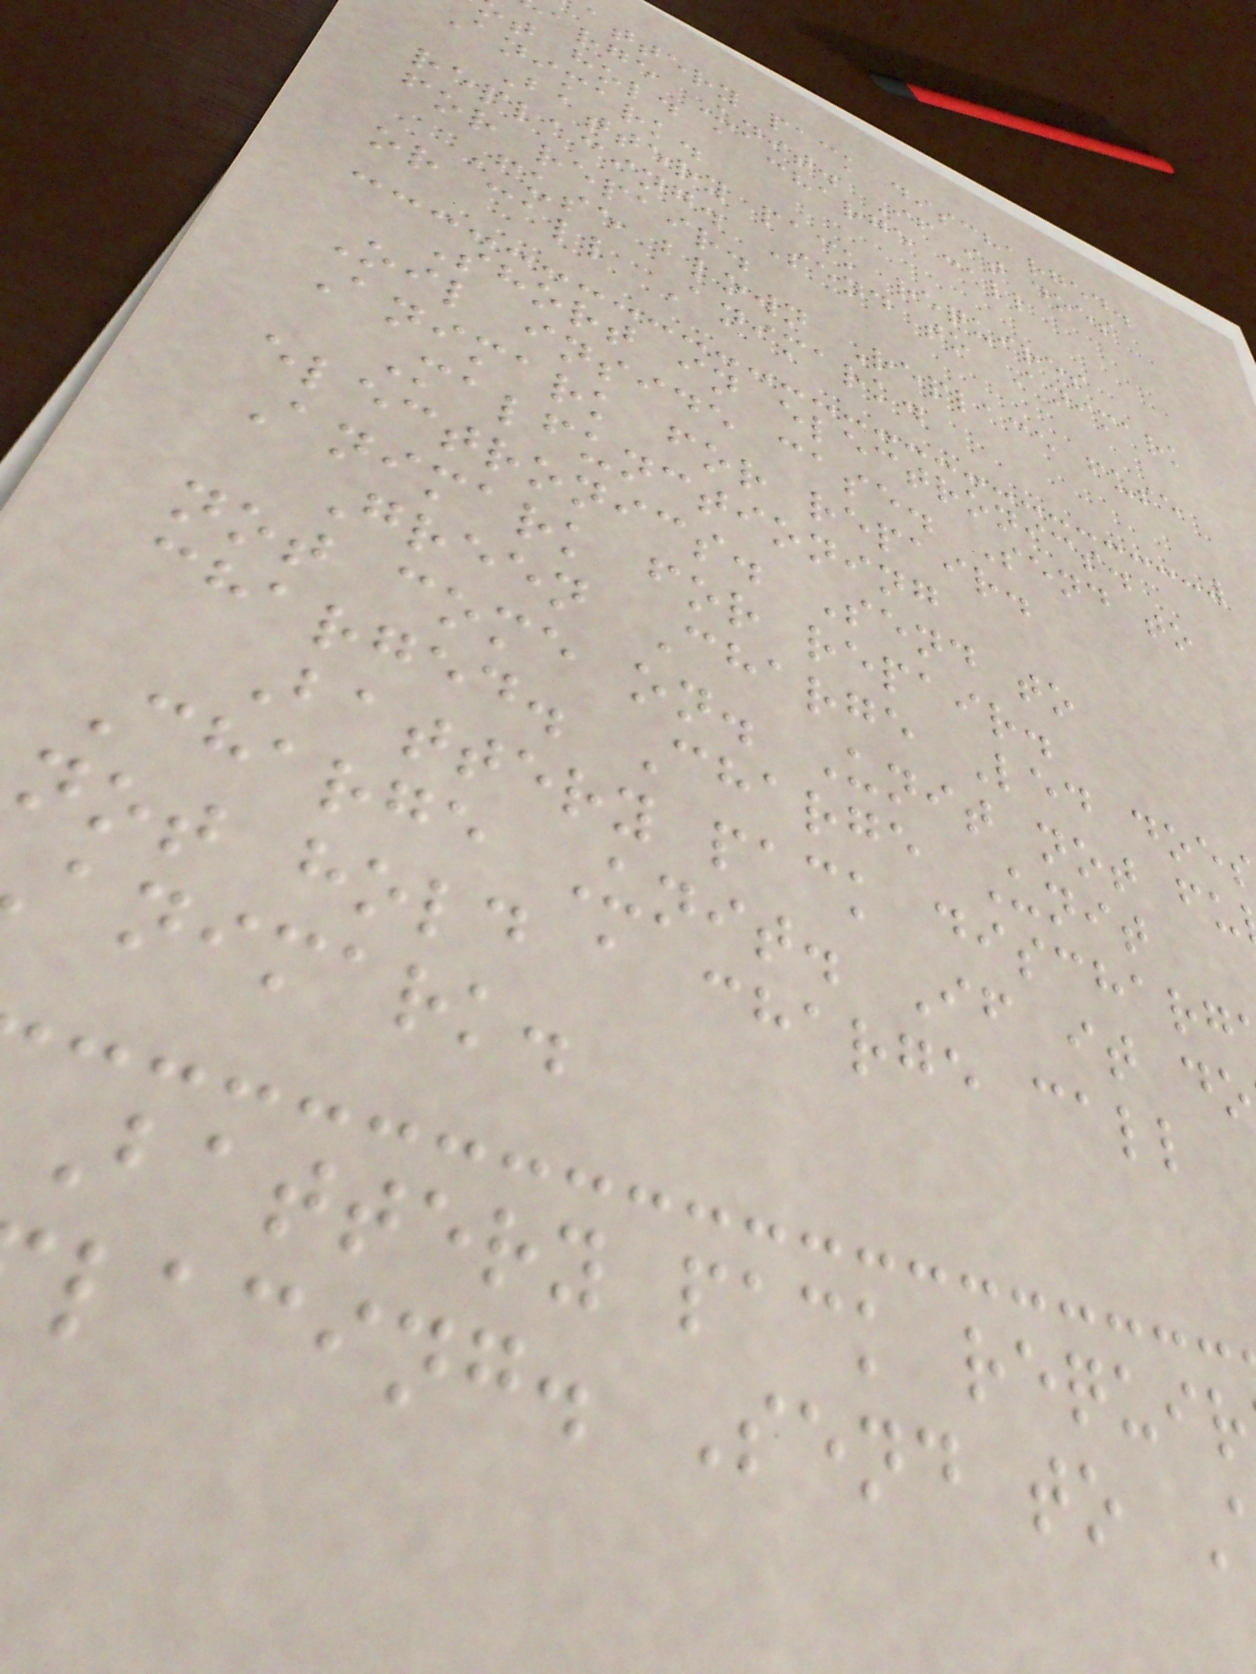attery pack discharged.
arge Unit. If it does
t hold a charge call
animark.
Battery pack requires
replacing. Send to Animark
for repair.
Fuse blown Replace fuse
or call Animark.
Short in electronics.
Oil inside case. Send to
Animark for repair.
Malfunctioning
electronics. Send to
Animark for repair.
Green Charge Led doe
not come on. Unit not fu
charged. Charge Unit
Battery pack discharg
Charge Unit. If it do
not hold a charge call
animark.
Battery pack requir
lacing. Send to
